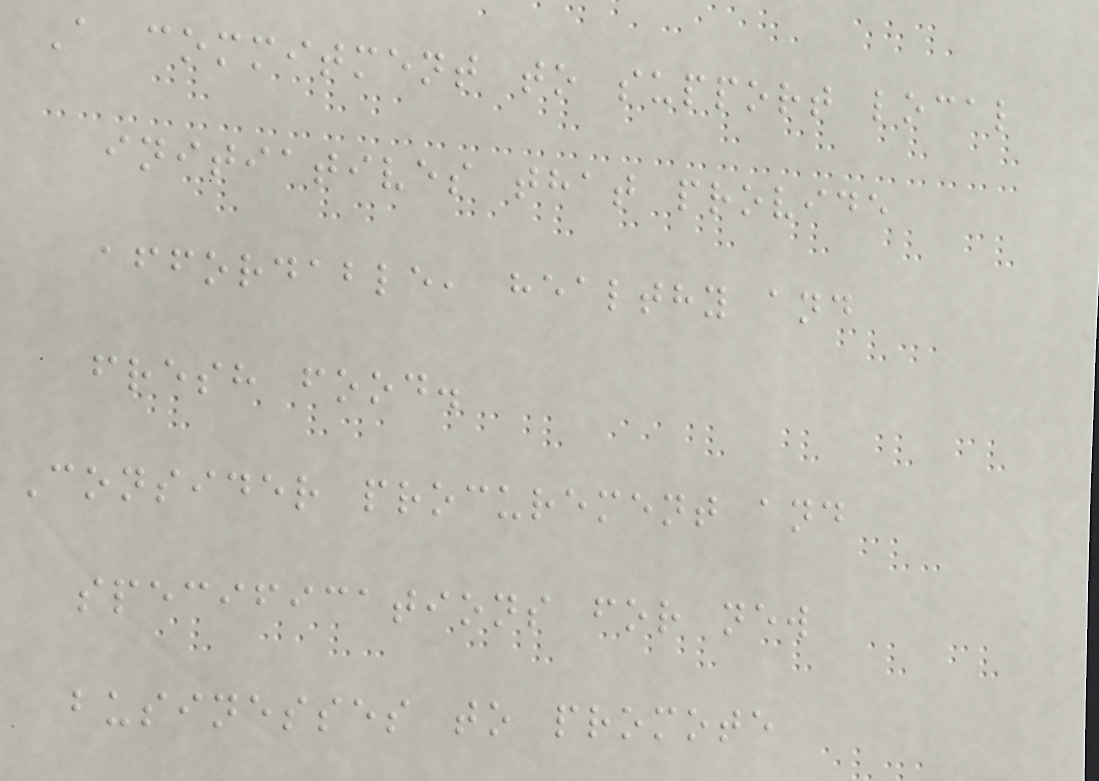A commitment to support local
initiatives that provide
affordable, healthy and
fresh food.
Consider procurement and
specifications for new
businesses to promote
